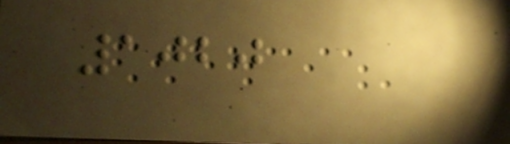1020
